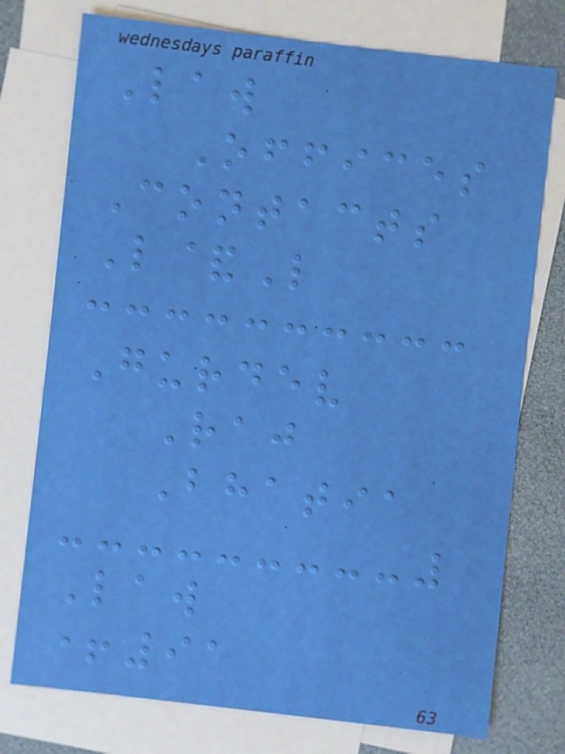Law
Offices
Contacts
L&L
Gurdev
Raj
Bhatia
Law
+91
